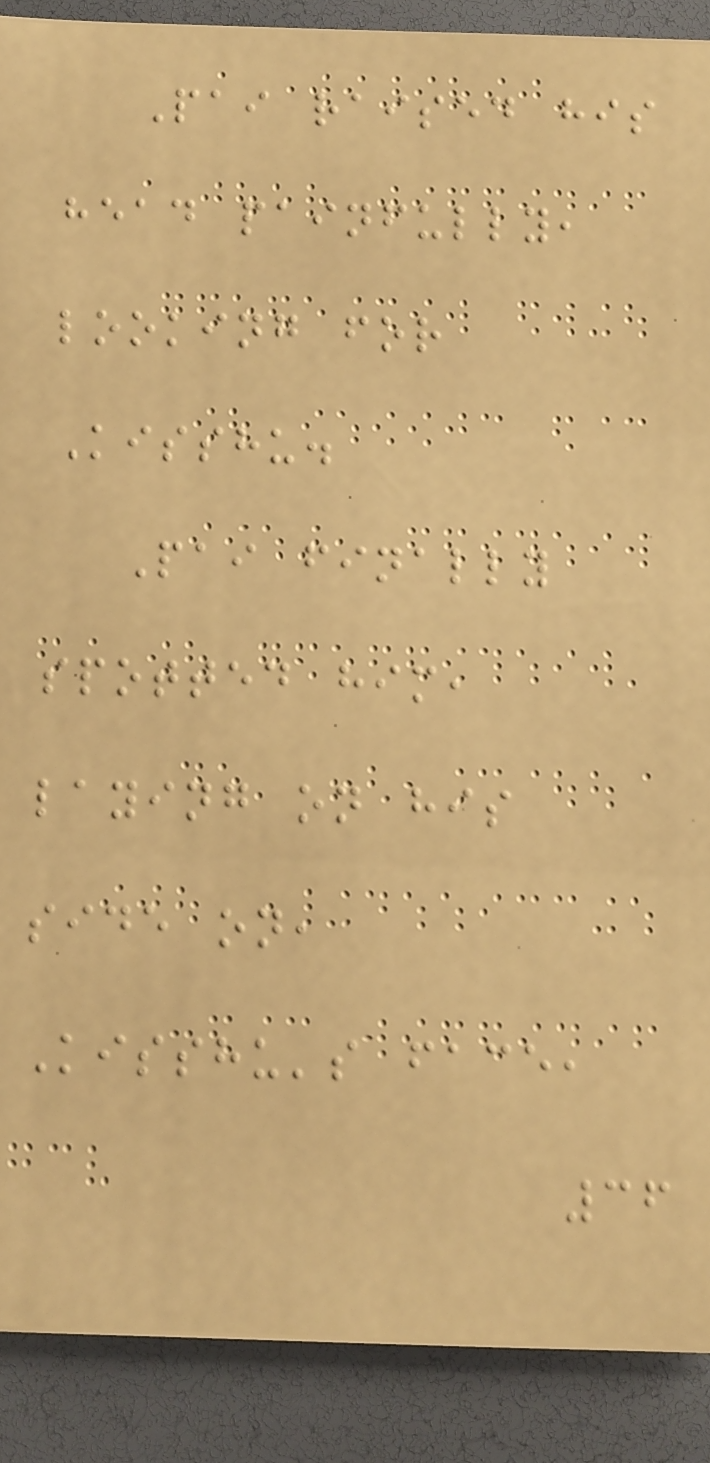Pai raised his
head painfully,
looking for
Kisshu.
Pai finally
spotted him,
laying on his
side on,
Kisshu's face,
36
